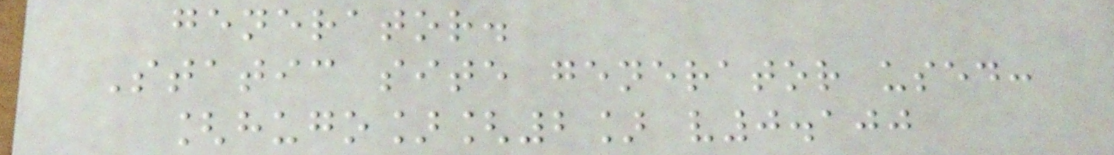generator.
Static site generator used:
[hugo][2] v0.100
